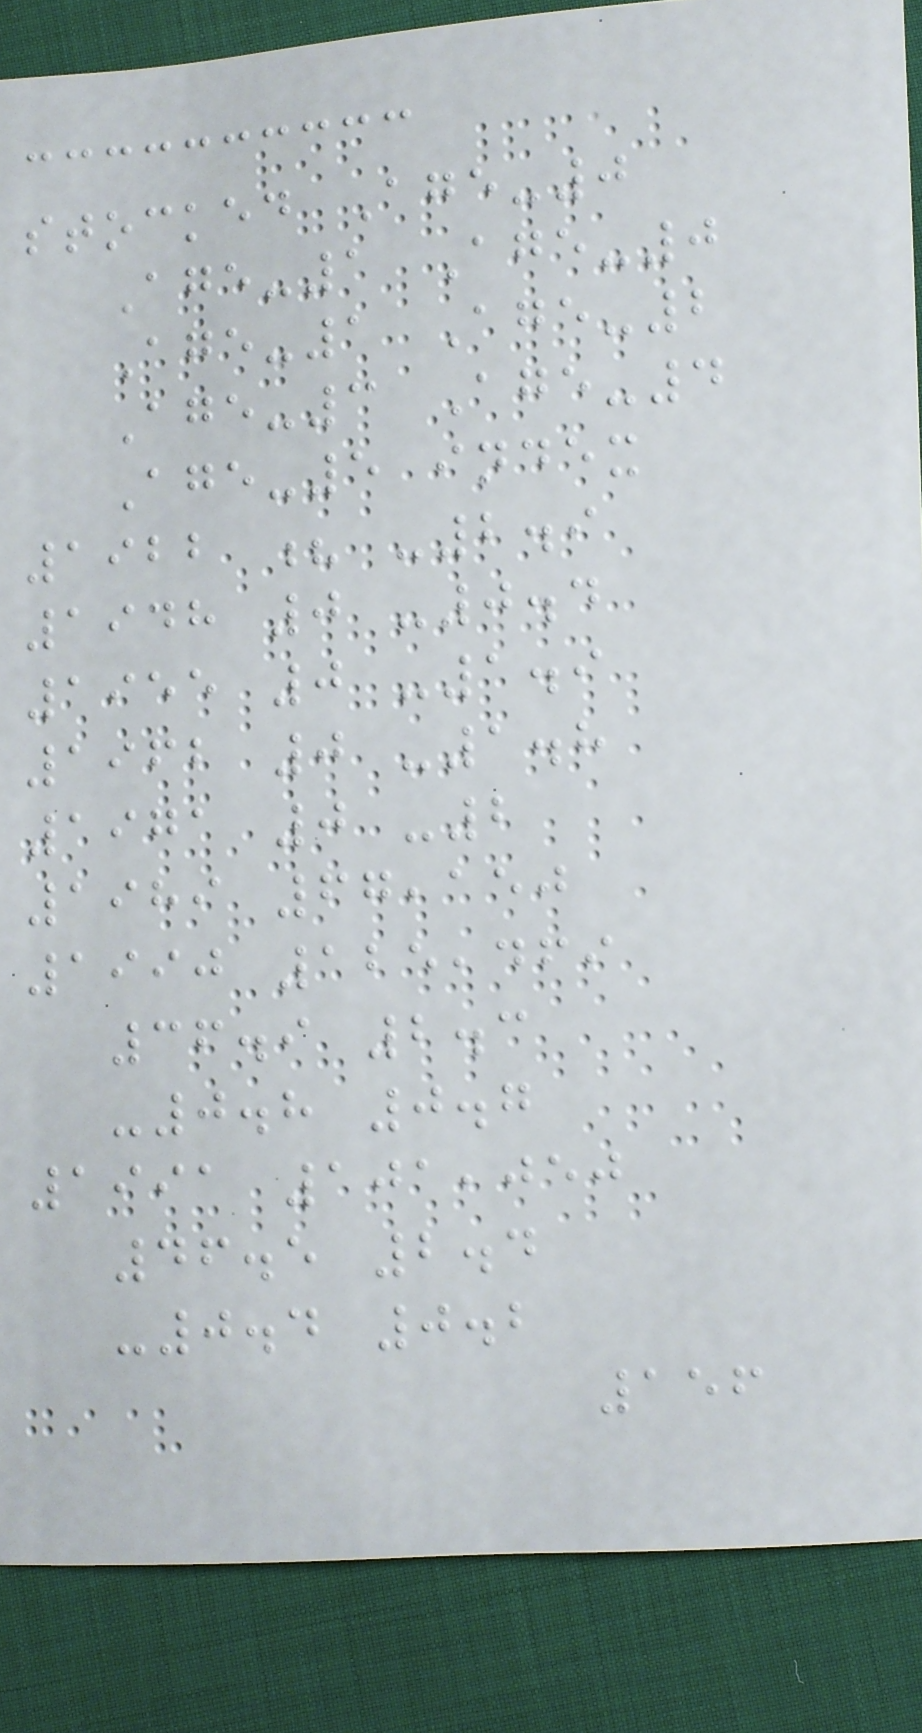stocked Age-0
Age-1 Age-0
Age-1 Age-2
Age-3 Age-4
Age-5 index
1922 ? -2.9
1948 0 -0.4
1955 0 -1.9
1962 0 -1.8
1971 0 -2
1989 67,150
1990 125,469
36.9 2.3
-0.8 0.7
1991 101,050
46.5 2.4
-0.4 0.2
156
